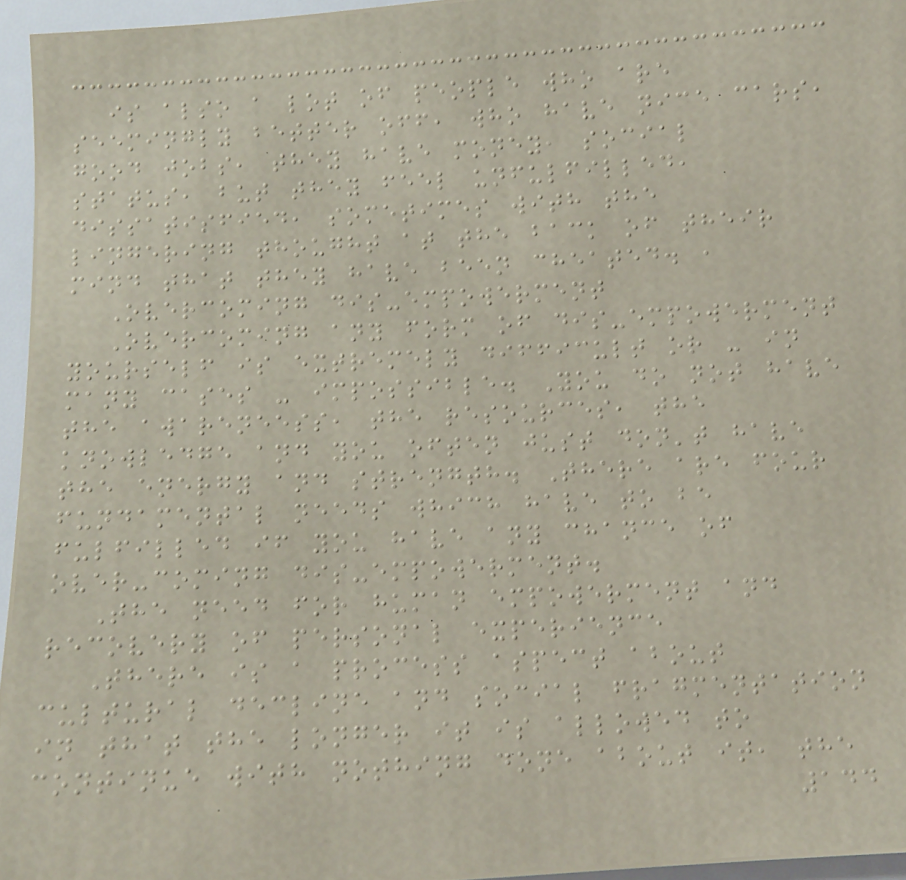is also a lot of people who are
seemingly better off, who have nice cars,
good jobs, they have money, social
status, but they feel unfulfilled,
dissatisfied, sometimes with the
lingering thought at the back of their
mind that they have been cheated. ,
Overcoming dis-empowerment
Overcoming any form of dis-empowerment
yourself is extremely difficult or - in
many cases - impossible. You do not have
the awareneess, the resources, the
knowledge and you often just don't have
the energy and strength. There are four
fundamental needs which have to be
fulfilled if you have any chance of
over-coming dis-empowerment.
The need for human empowerment and
recovery of personal experience
There is a process aspect about
cultural decline and social fragmentation
in that the longer it is allowed to
continue with nothing done about it, the
144
